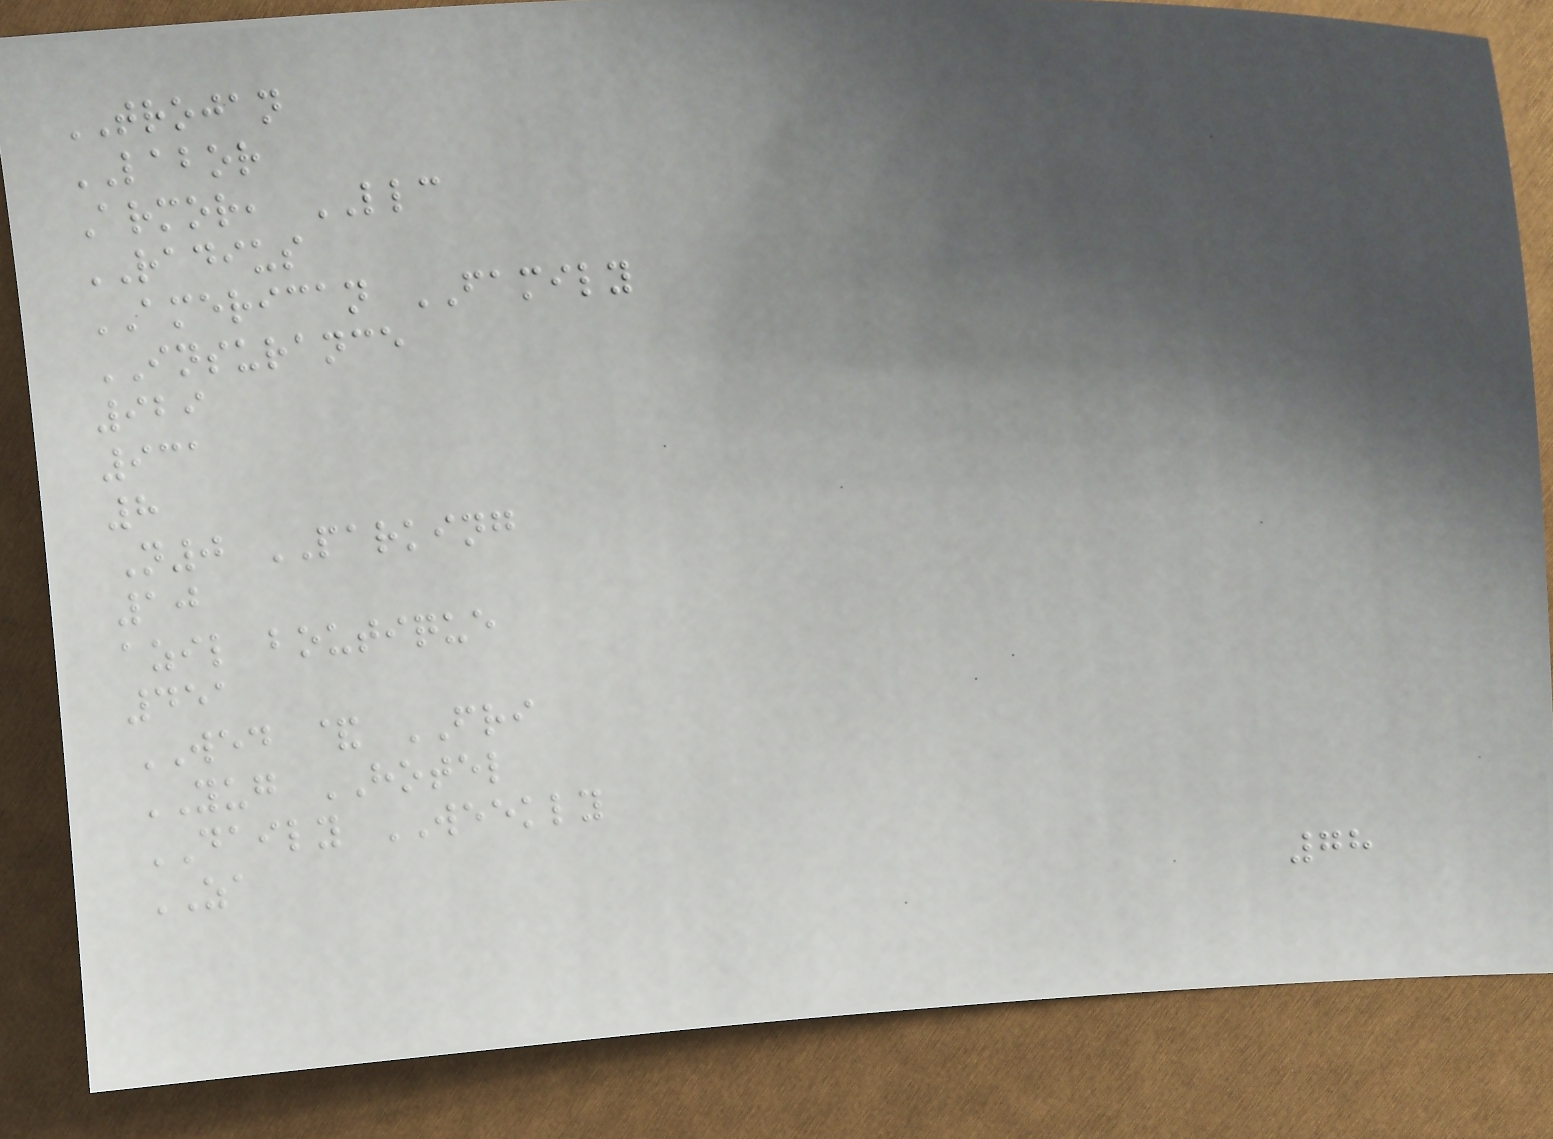TROJAN
LABOR
Armor, LLC
RADIUS
AMERICAN FAMILY
INSURANCE
929
931
8
N0 PARKING
10
azil boutique
451
WED & FRI
YUG HOTEL
DAILY WEEKLY
ZA
78
